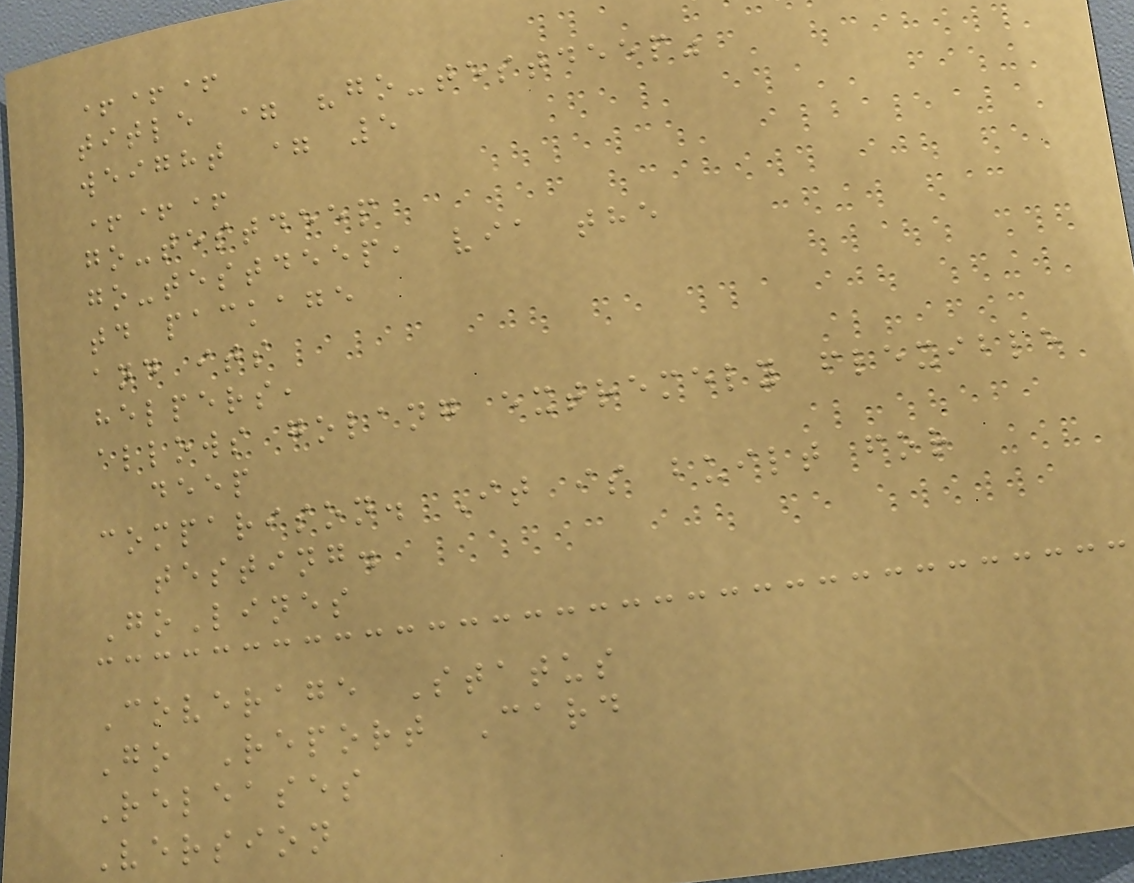+++
title = "go-testdeep"
weight = 5
+++
go-testdeep
go-testdeep, via the
td package
and its
helpers,
allows golang extremely flexible
deep
comparison. It is built for
testing.
GoLines
Coverage Status
Go Report Card
Releases
Version
